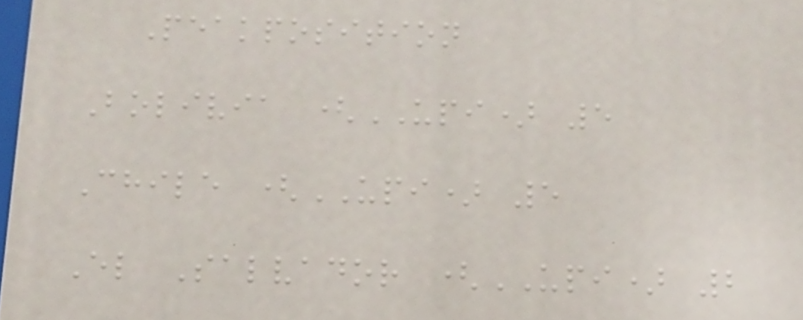Peakposition
Bolivia (UPI) 5
Chile (UPI) 5
El Salvador (UPI) 2
